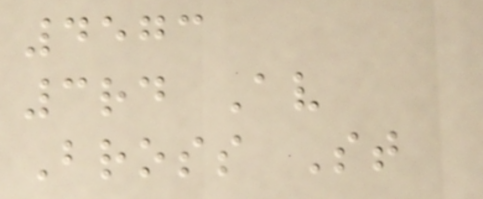4573
3rd Av
Bross St
